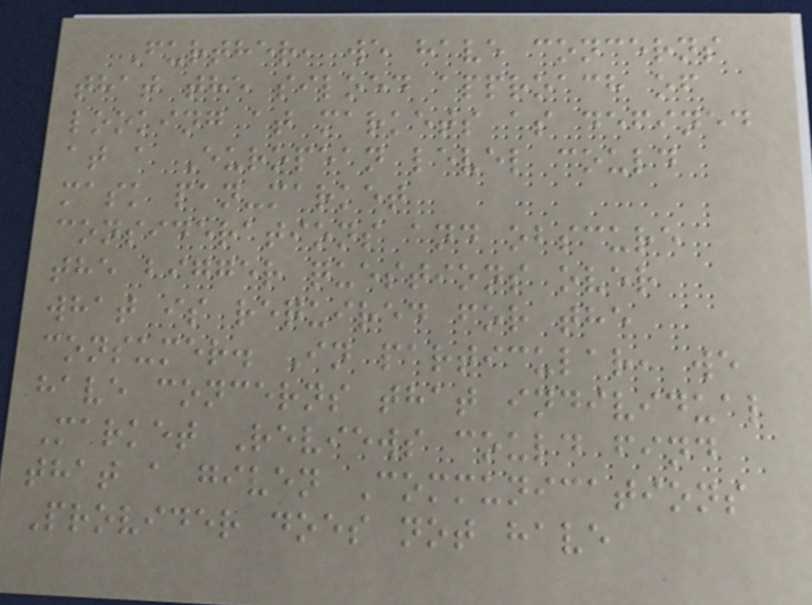Further, we have concerns
that the siloed approach of
looking at markets as defined
at a European level could
mask pan-market
considerations and obscure
the bigger questions over
what is required for the
consumer. In particular, we
have concerns that individual
Market Reviews could find
that a given Communications
Provider does not have
